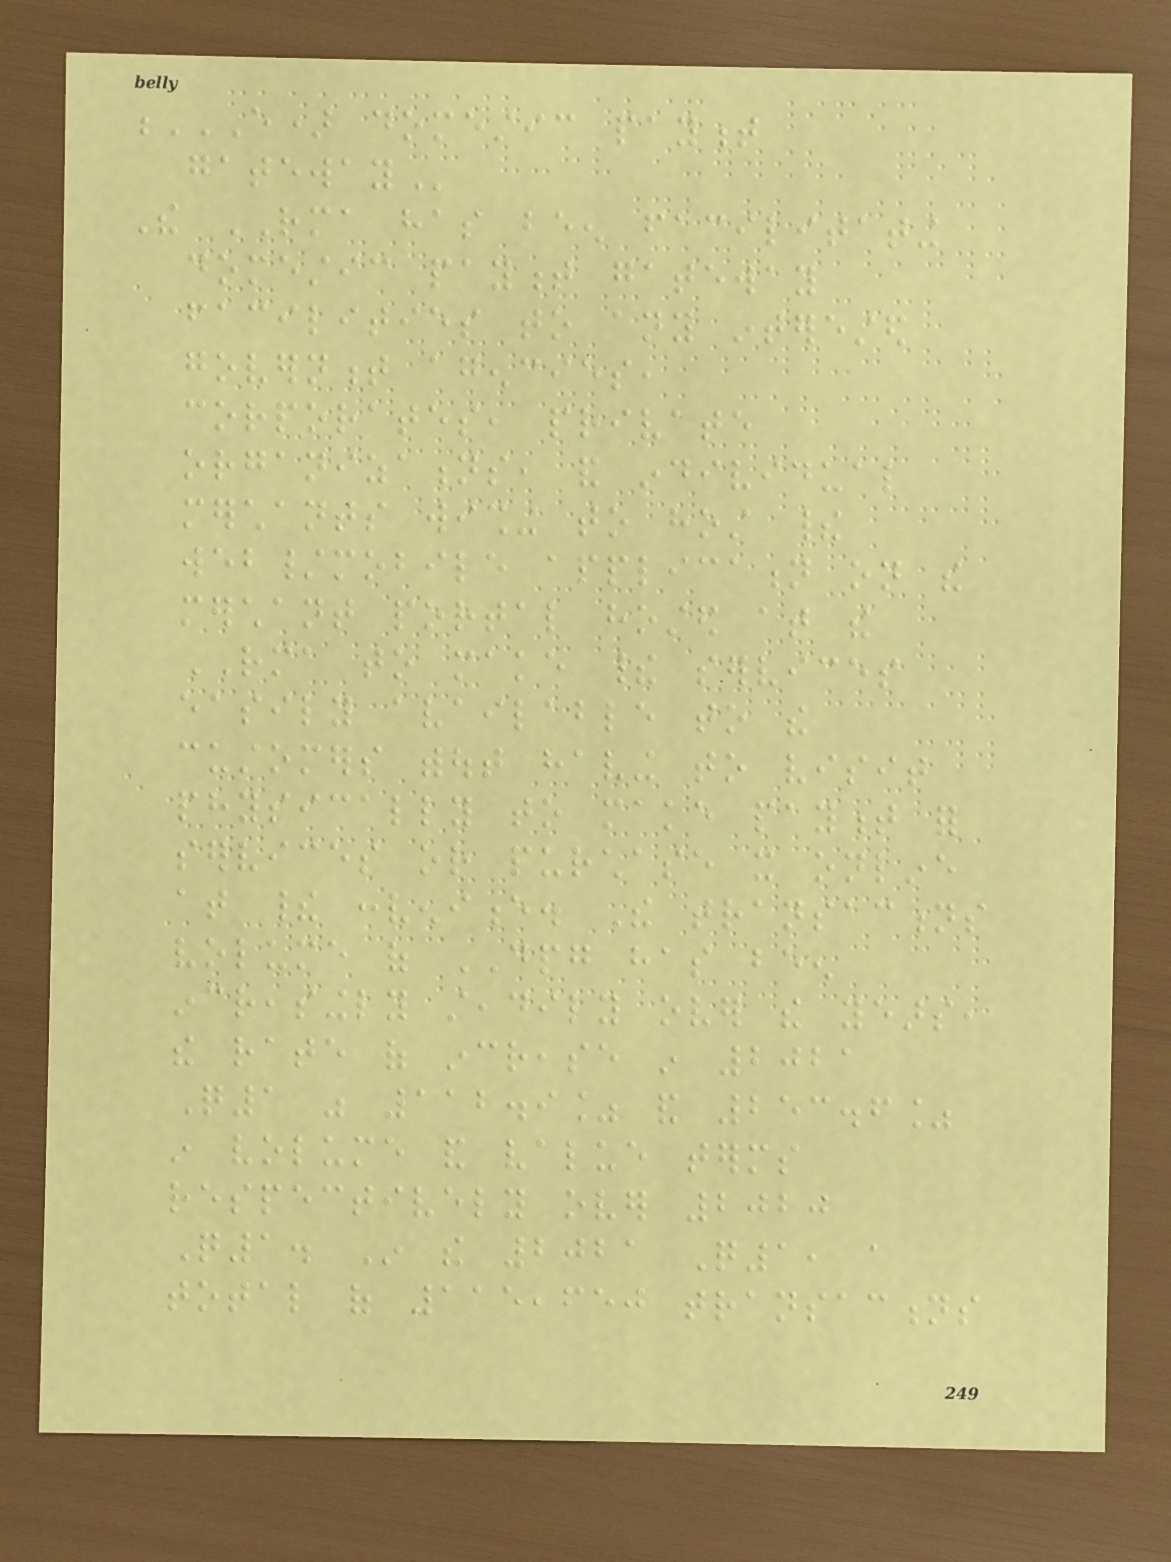E) DOMESTIC PAYMENT
GATEWAY
The RMA has been facilitating
domestic payment gateway
facilities to any interested
government agencies,
corporates, private
organizations, and individual
merchants wishing to host their
web/mobile application on the
merchant portal hosted at the
RMA to make their services
easily available to the
customers without having to visit
physically to make payment for
services or purchase it online
at their convenience. The transactions
volume of DPG has been
increasingly steadily over the years,
the rate of increase in 2021
Q1 was 112.9% and 253.6%
in volume and value terms
respectively over 2020
Q1. In the 2021 Q1, a
total of 115,650 transactions
